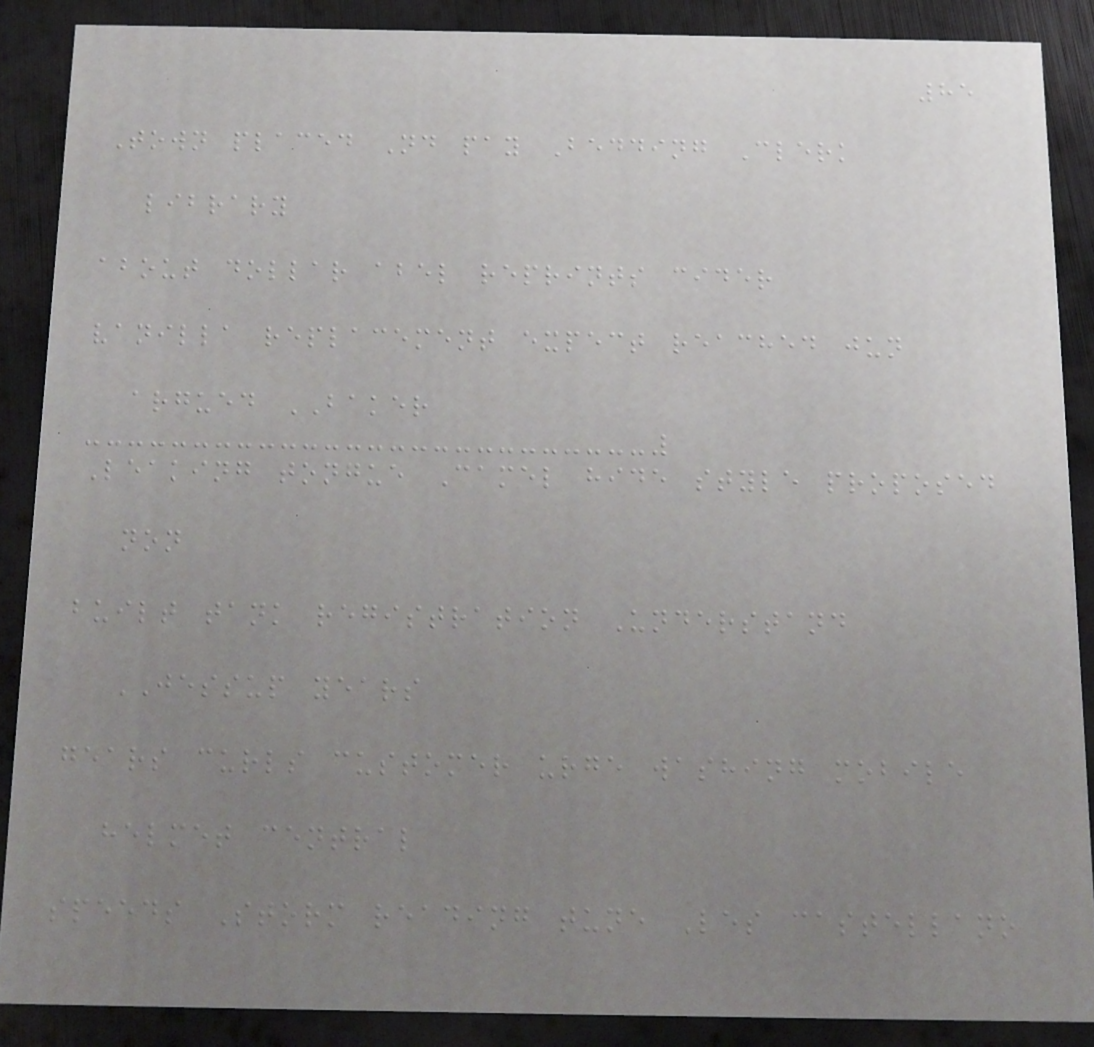85
Town placed Nd pay Bedding Clerk
library
about dollar abel reprints cider
vanilla replacement expect reached jun
argued BAKER
Leaking tongue Camel hide style proposed
non
built tank registration Understand
JESSUP years
gears curls customer urge washing mobile
helmet central
speeds Storm reading tune Les castellano
